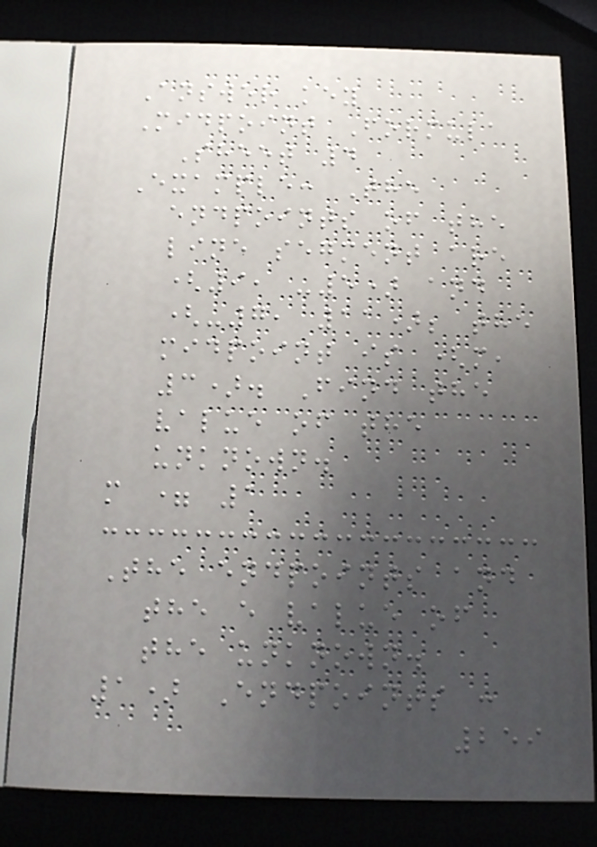Answer key
Midpoint Formula
Sheet 4
Example: The
endpoints of the
line segment are
(9, -5) and
(-7, 11); the
midpoint is (m,
3). Find the
value of the
unknown.
m = 1
The endpoints and
the e value of
the unknown.
1) Endpoints :
259
